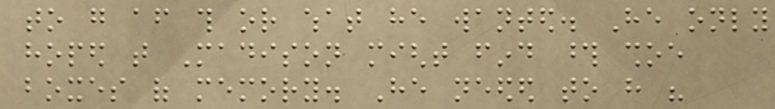to go after this or what he wanted. He only
hoped that Madison might find those shoe
boxes of memory. He needed to have his
